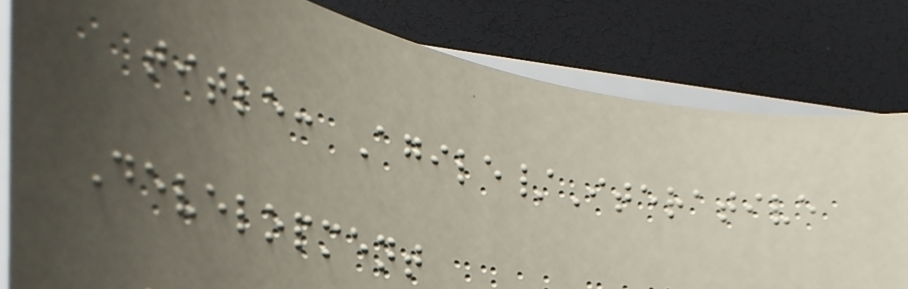title: Agile/Iterative
Development
